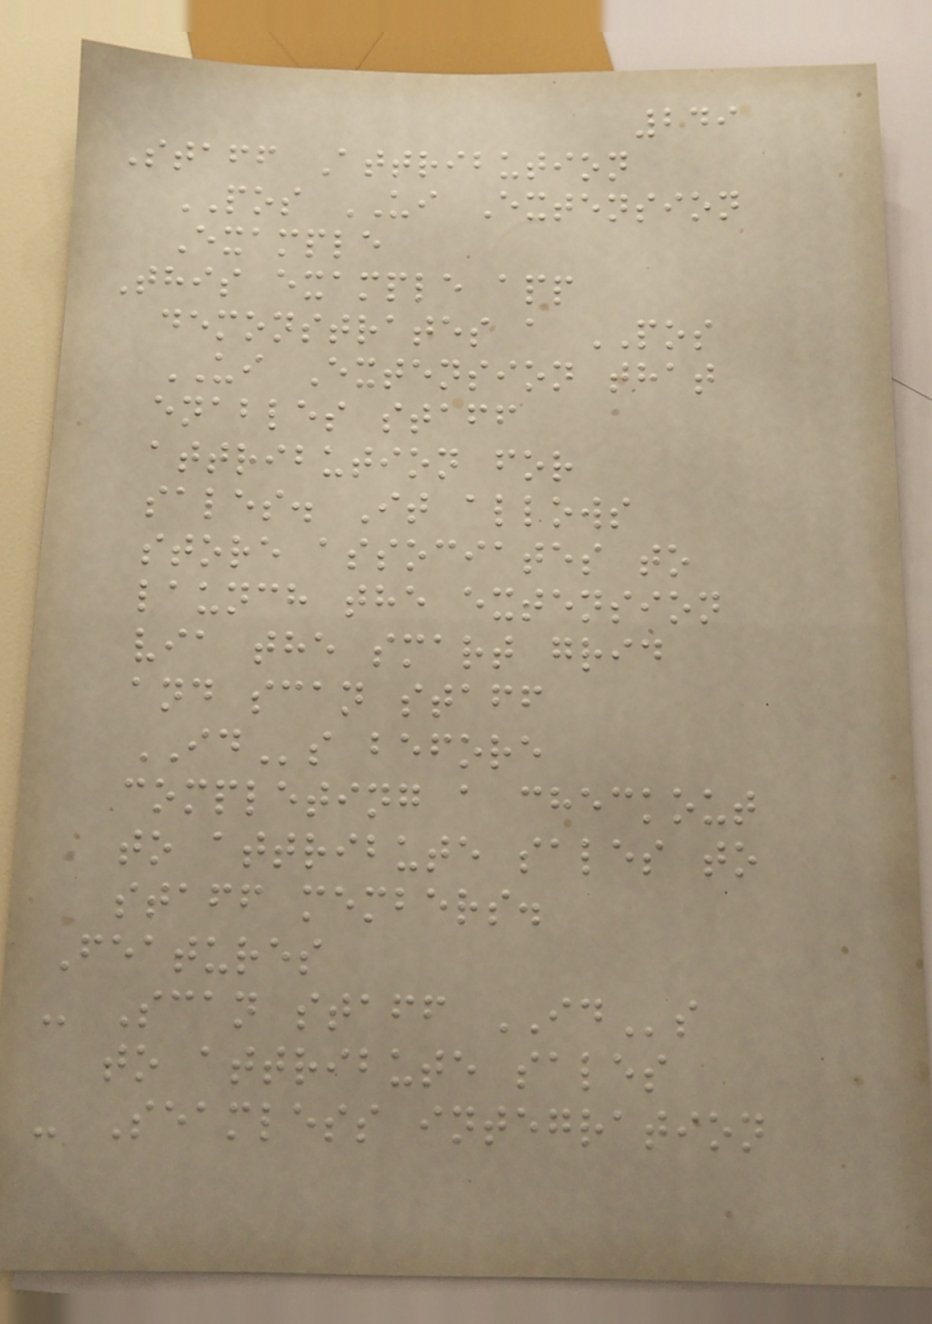249
Staff Attribution
POS UI Extension
Example
This example app
demonstrates a POS
UI Extension that
enables staff
attribution for
sales. It allows
store associates to
launch the extension
via the smart grid
and scan staff
IDs before
completing a checkout
to attribute sales to
staff members.
Features
- Scan staff IDs
to attribute sales
- Seamless integration
